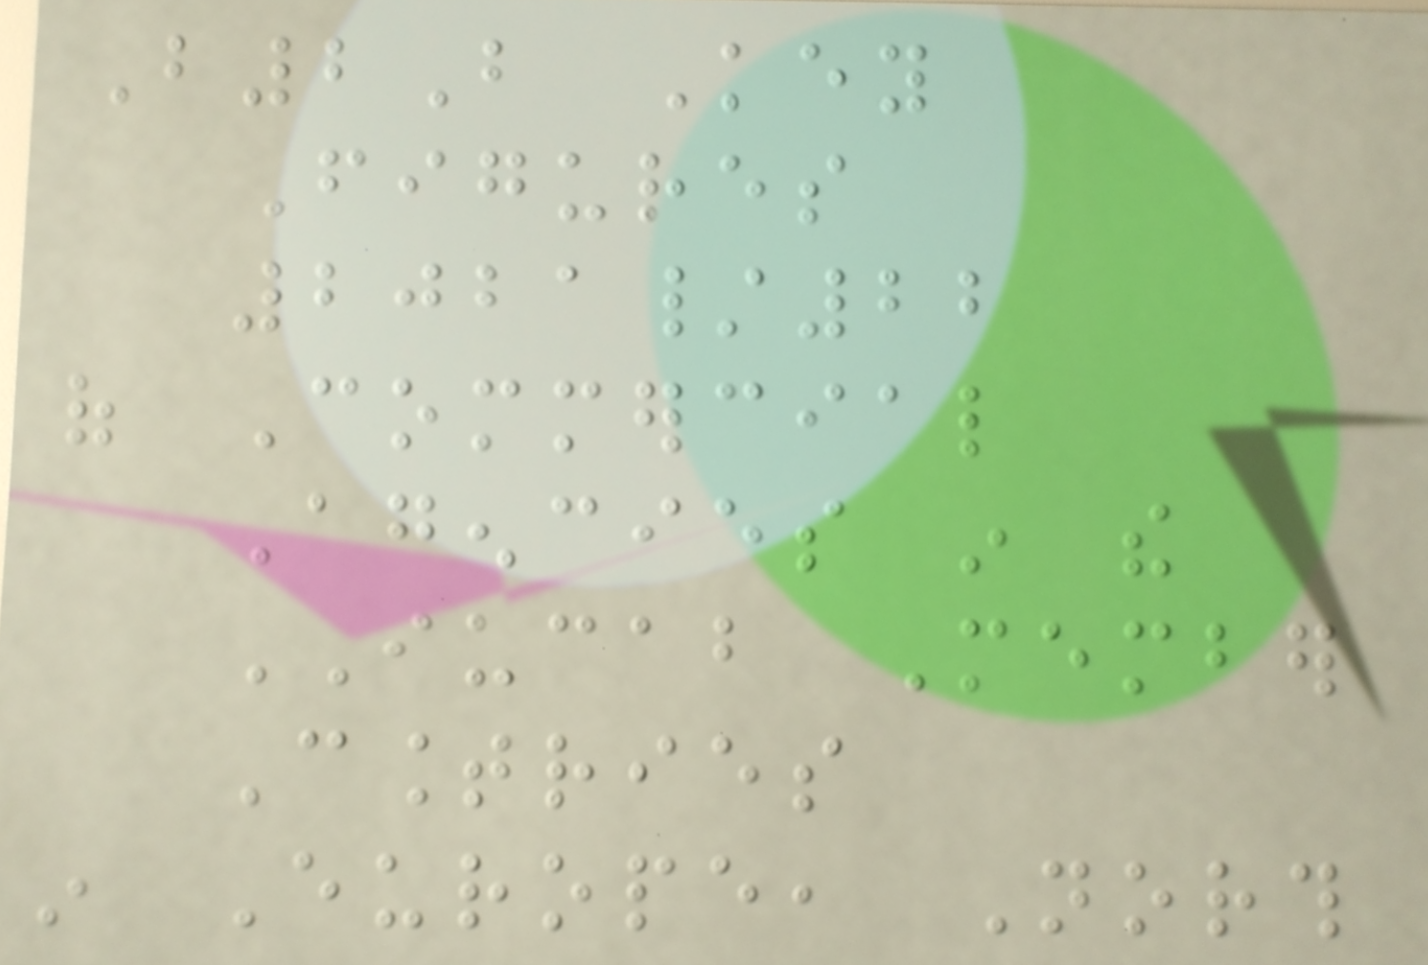B2B Key
Figures
2021/22
of Commercial
Agencies in the
IUCAB Member
Countries
in Europe, North
